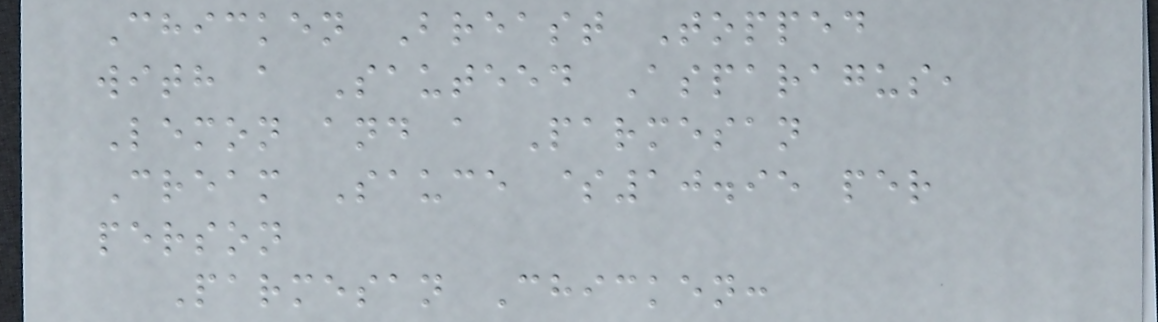Chicken Breast Topped
with a Sauteed Asparagus,
Lemon and a Parmesan
Cream Sauce $10.95 per
person
Parmesan Chicken:
